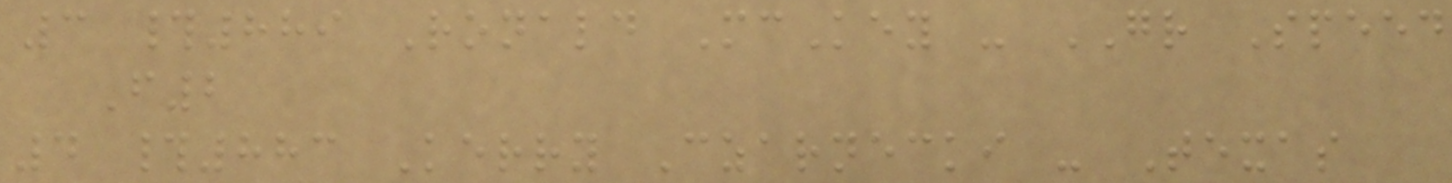3 #889 Ronald McKey - GR Speed
F2
4 #883 Kerry Czarnecki - Texas
